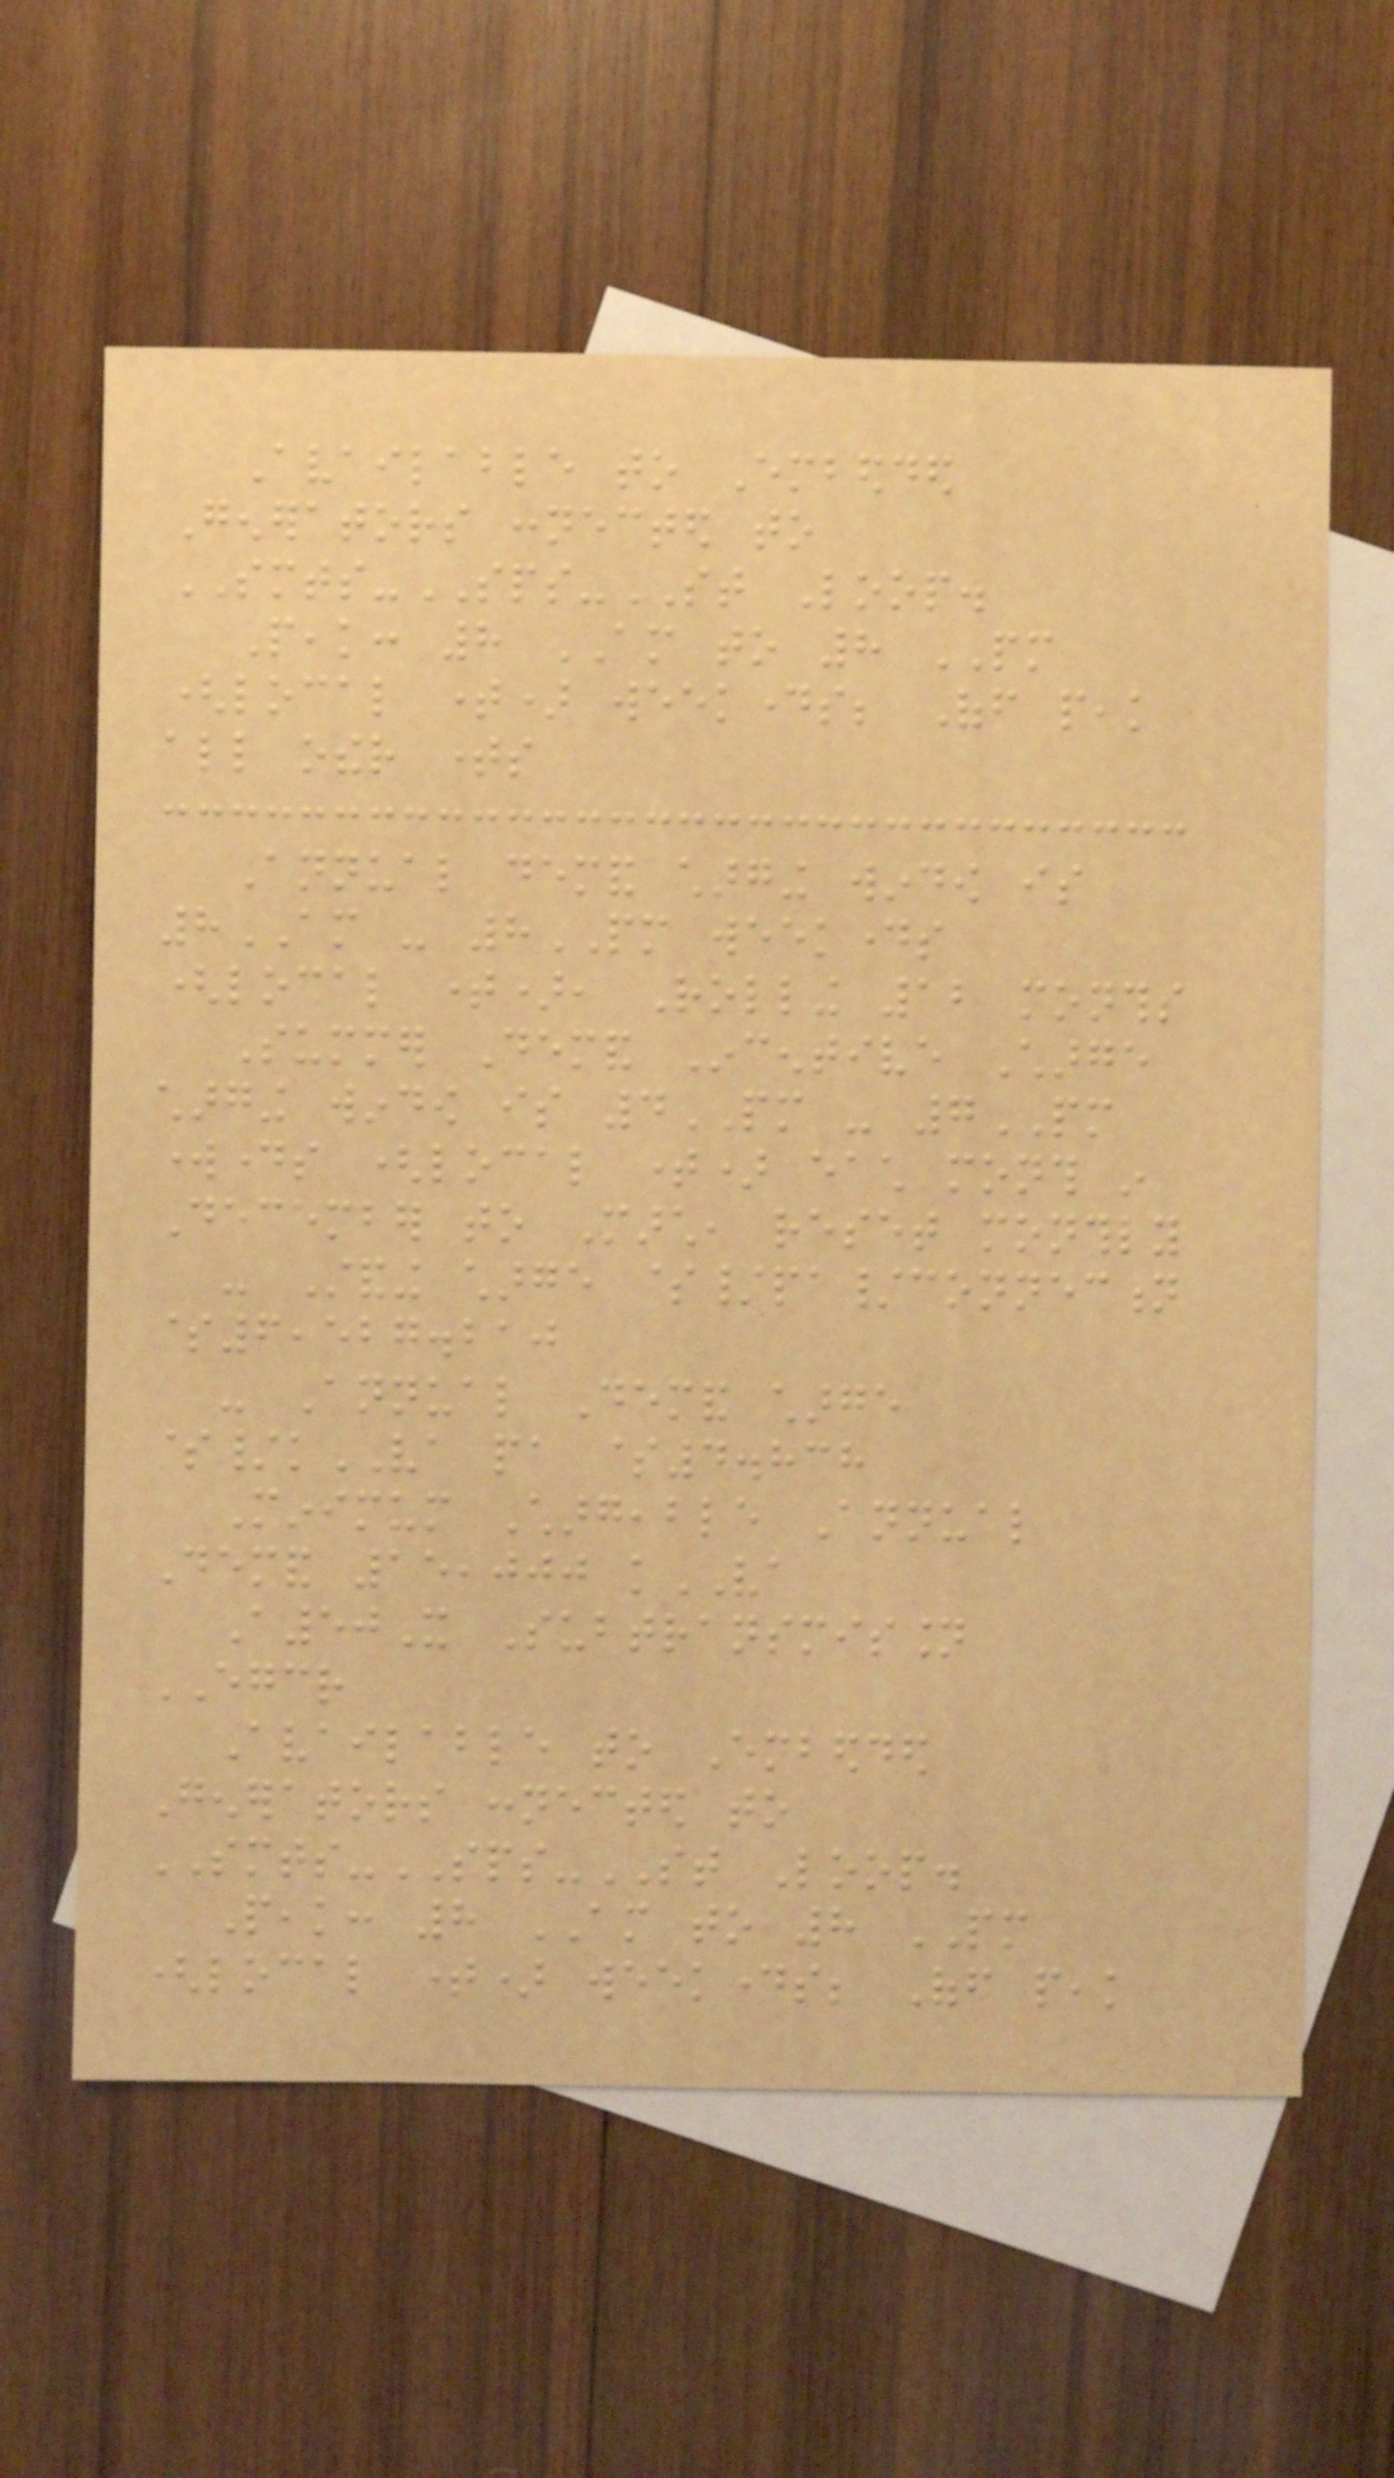Available to Embedded
Generators connected to
SMTS-SPS-ST Loop.
Peak: 8 AM to 8 PM
(local time) weekdays; Off peak
all other times
Annual demand charging window is
8AM - 8PM weekdays
(local time), Rolling 12 months
Summer Demand Incentive Charge
charging window is 4PM - 7PM
workdays (local time) each month in
December to March, reset monthly
- Standing charge $/pa/connection
$6,527.210
- Annual Demand charge
$/kVA pa $4.838
Minimum Chargeable Annual
Demand 15,000 kVA
A50X Subtransmission
EGCR
Available to Embedded
Generators connected to
SMTS-SPS-ST Loop.
Peak: 8 AM to 8 PM
(local time) weekdays; Off peak
